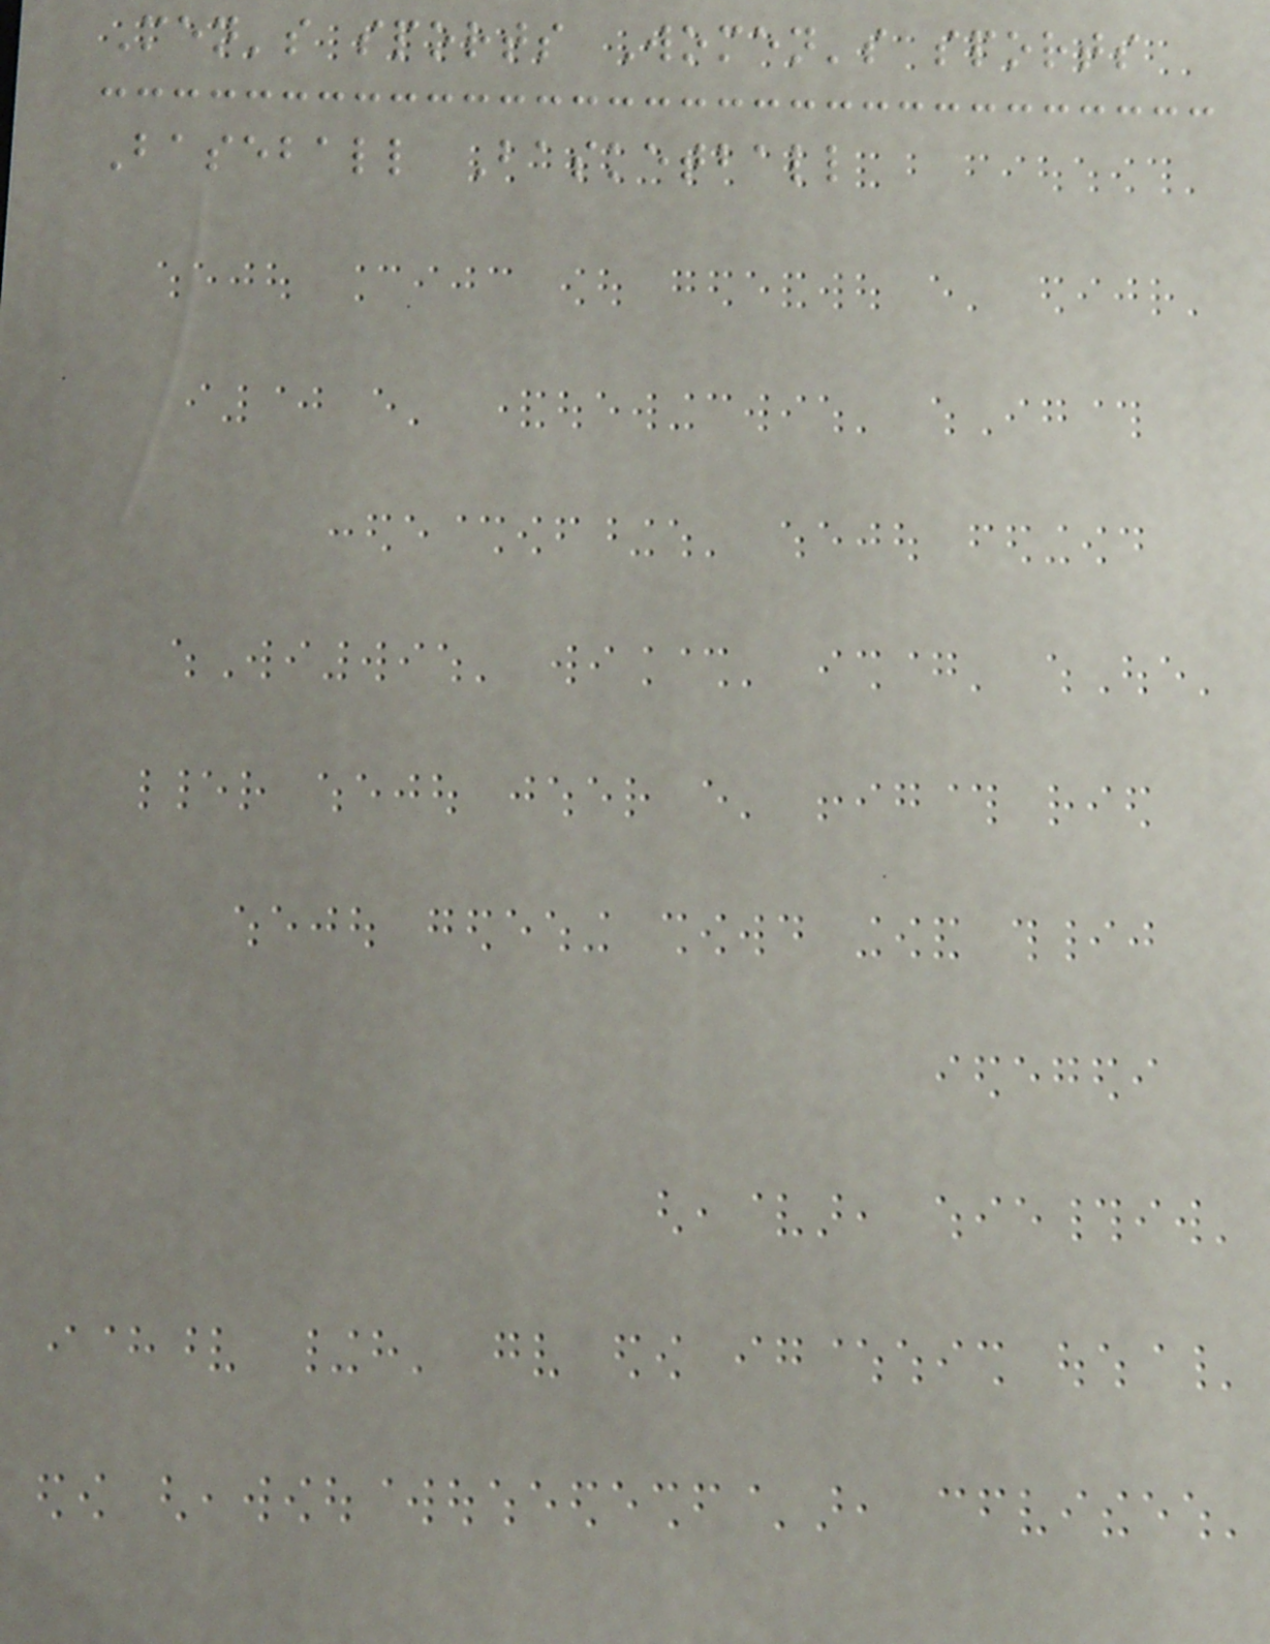Men's sports Women's sports
Baseball Basketball
